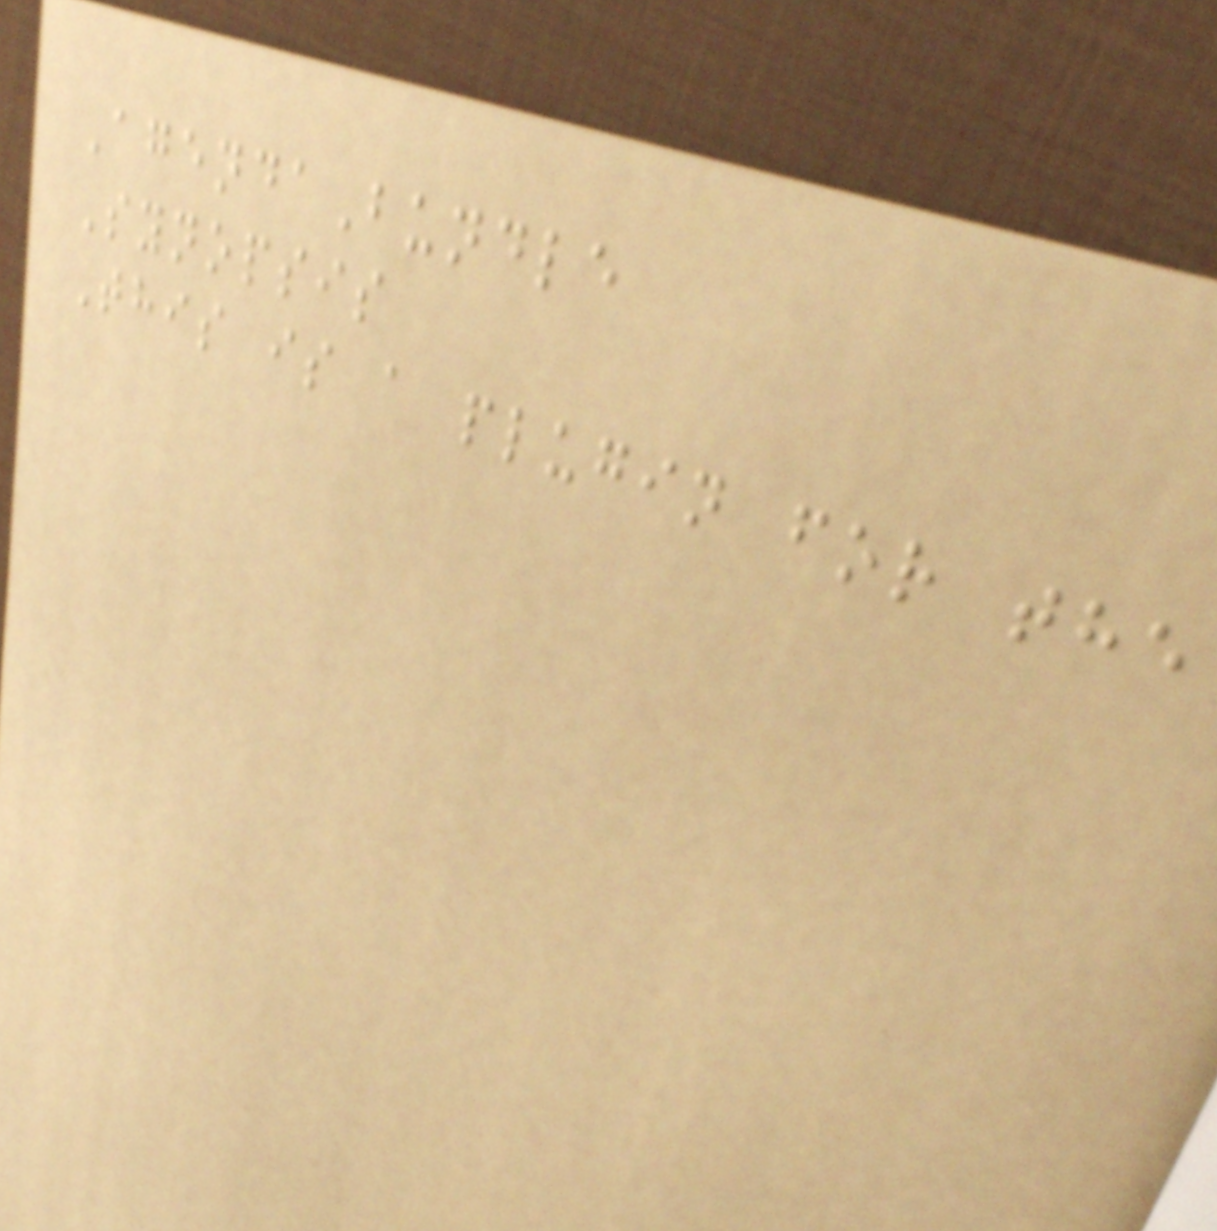AgendaBundle
Synopsis
This is a plugin for the
